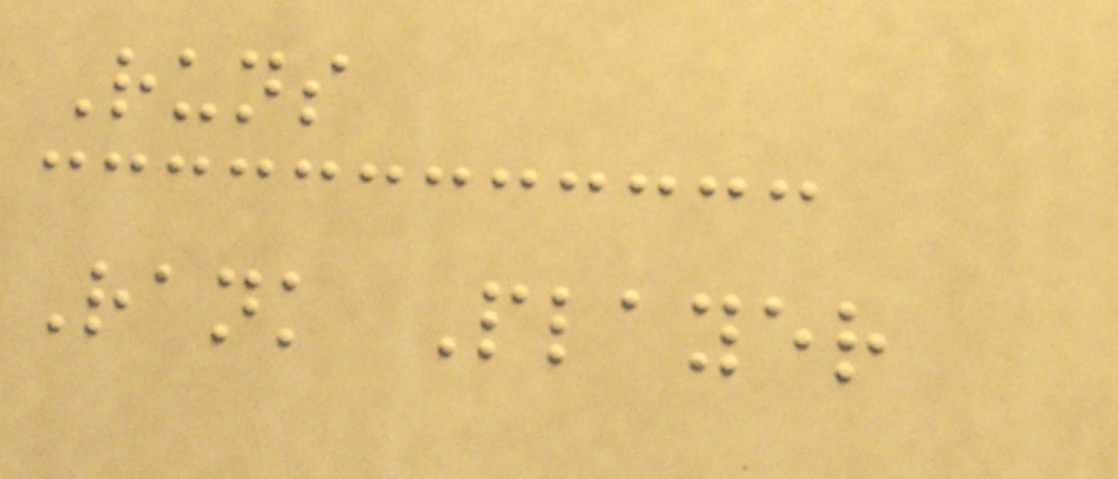Runs
Rank Player
